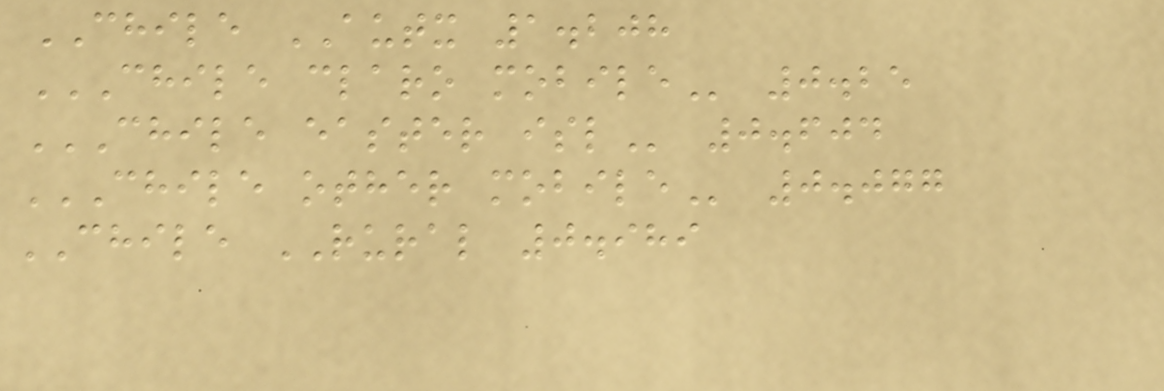CHILE AUTX 1.208
CHILE CLARO MOBILE 0.25
CHILE EASTER ISL 0.604
CHILE OTHER MOBILE 0.077
CHILE RURAL 0.989
